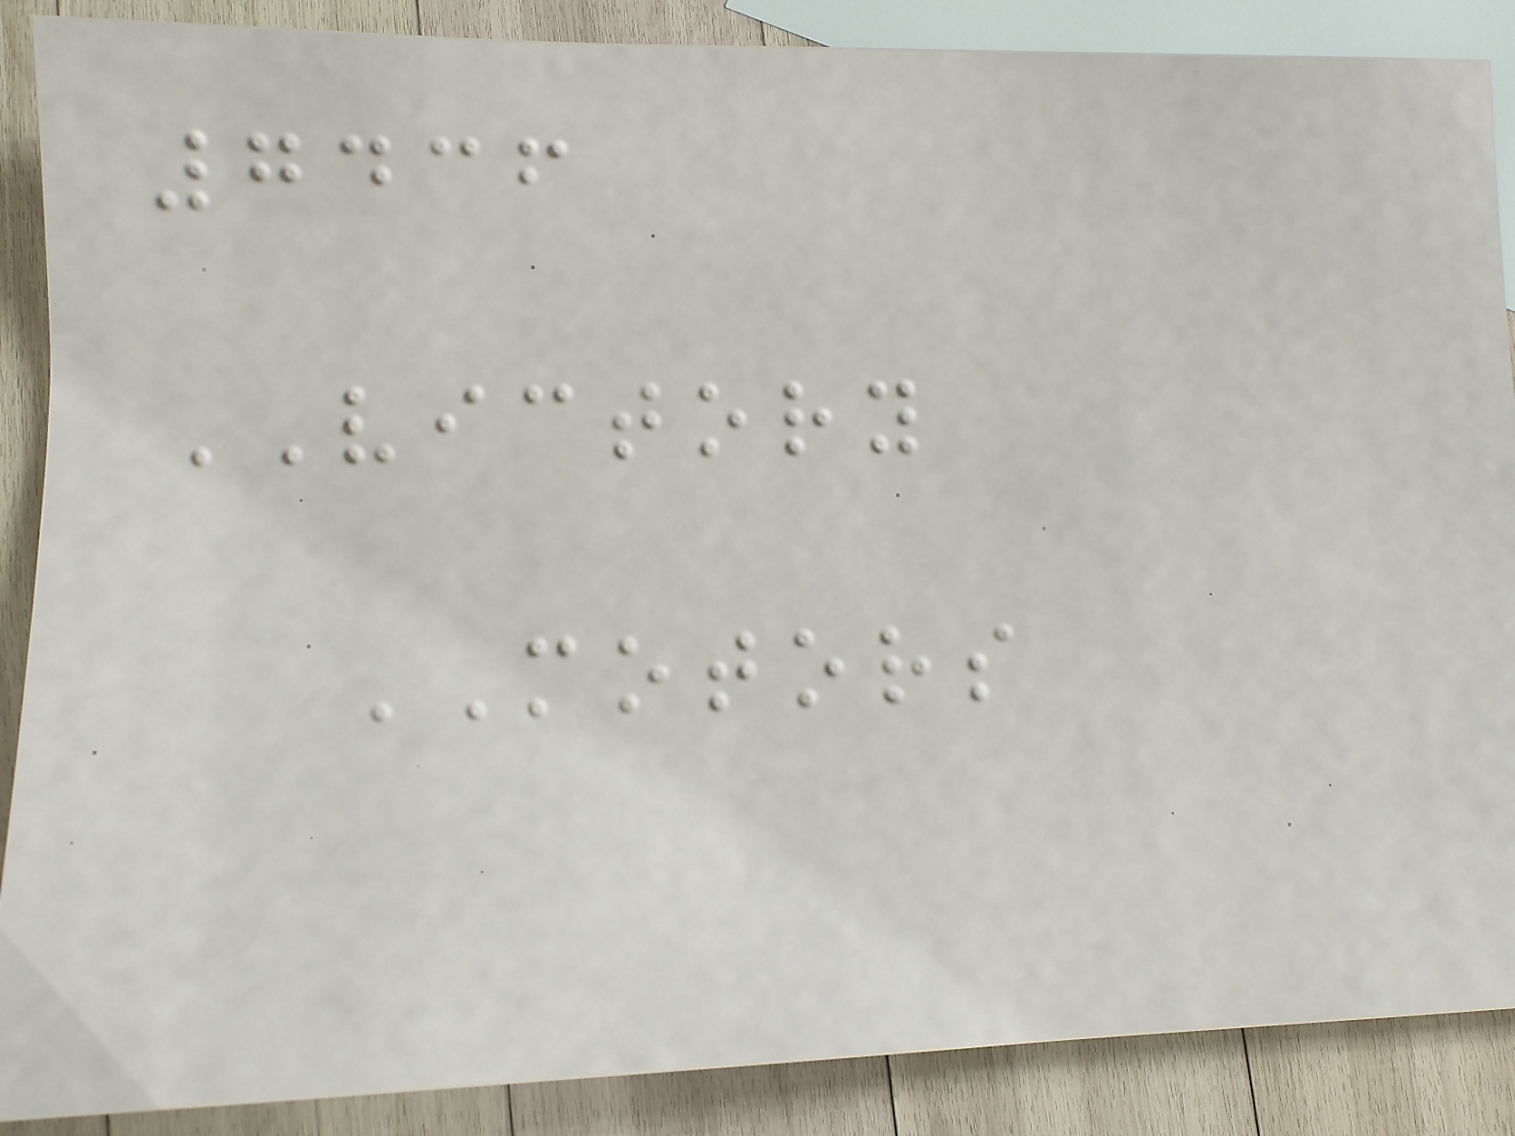7436
VICTORY
MOTORS
